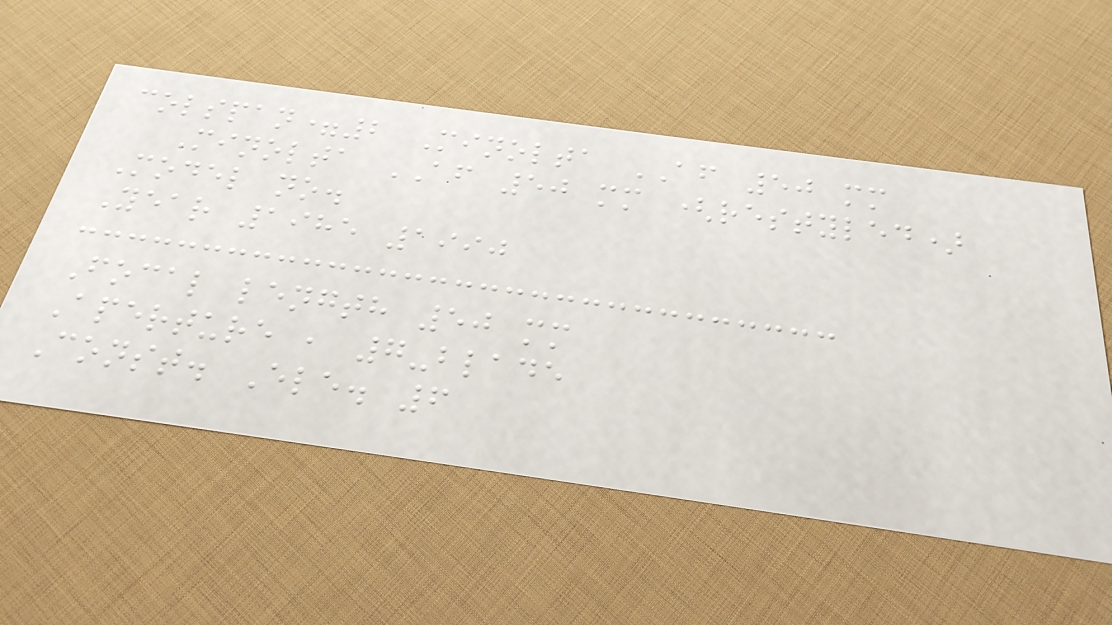colspan=2 Minolta AF 50 mm
Minolta AF 50 mm (restyled)
Model no.
Year 1985 1990
Focal length 50 mm
Aperture , 7-blade
Const. Ele. 6
